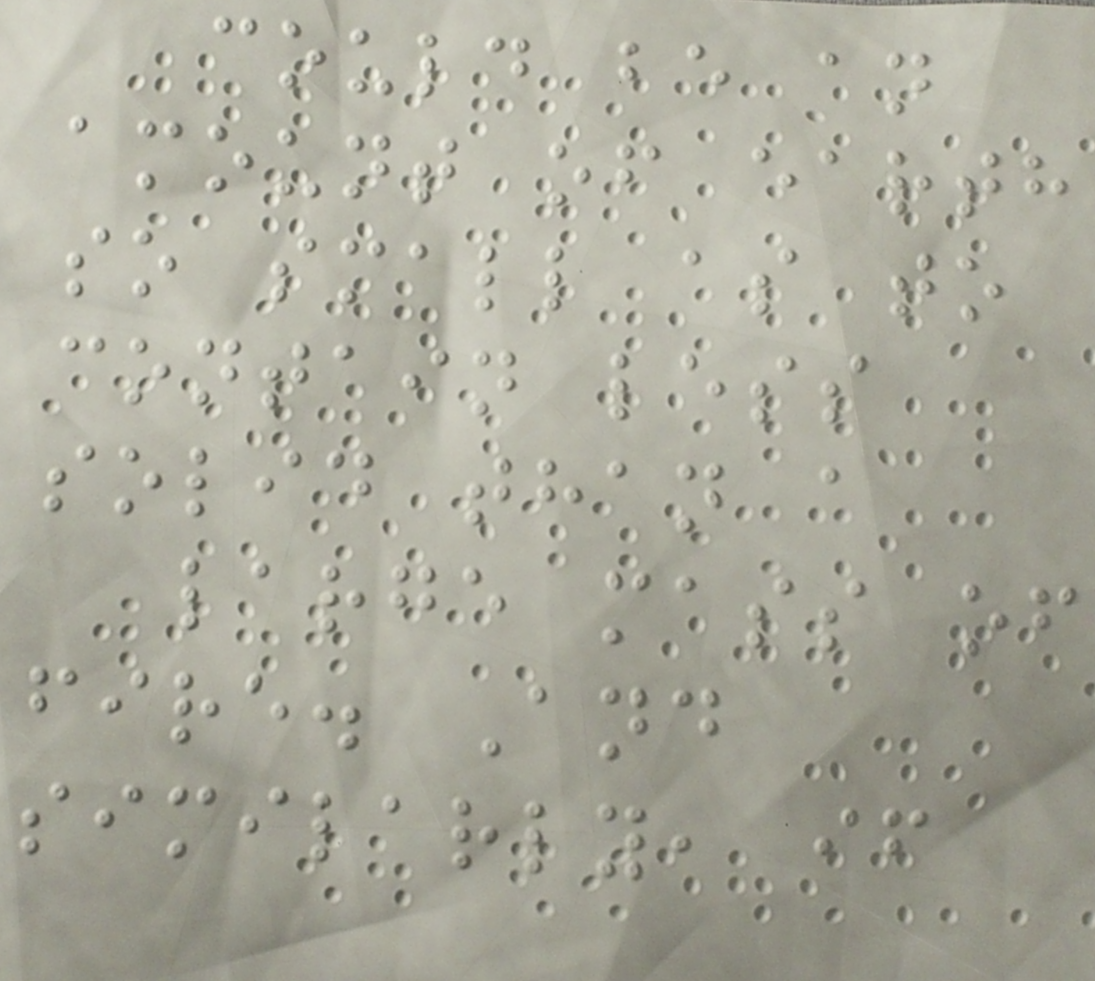could be an
amount of earth
so small as to
contain less
solid than a
large mass of
fire. And
similarly, if
